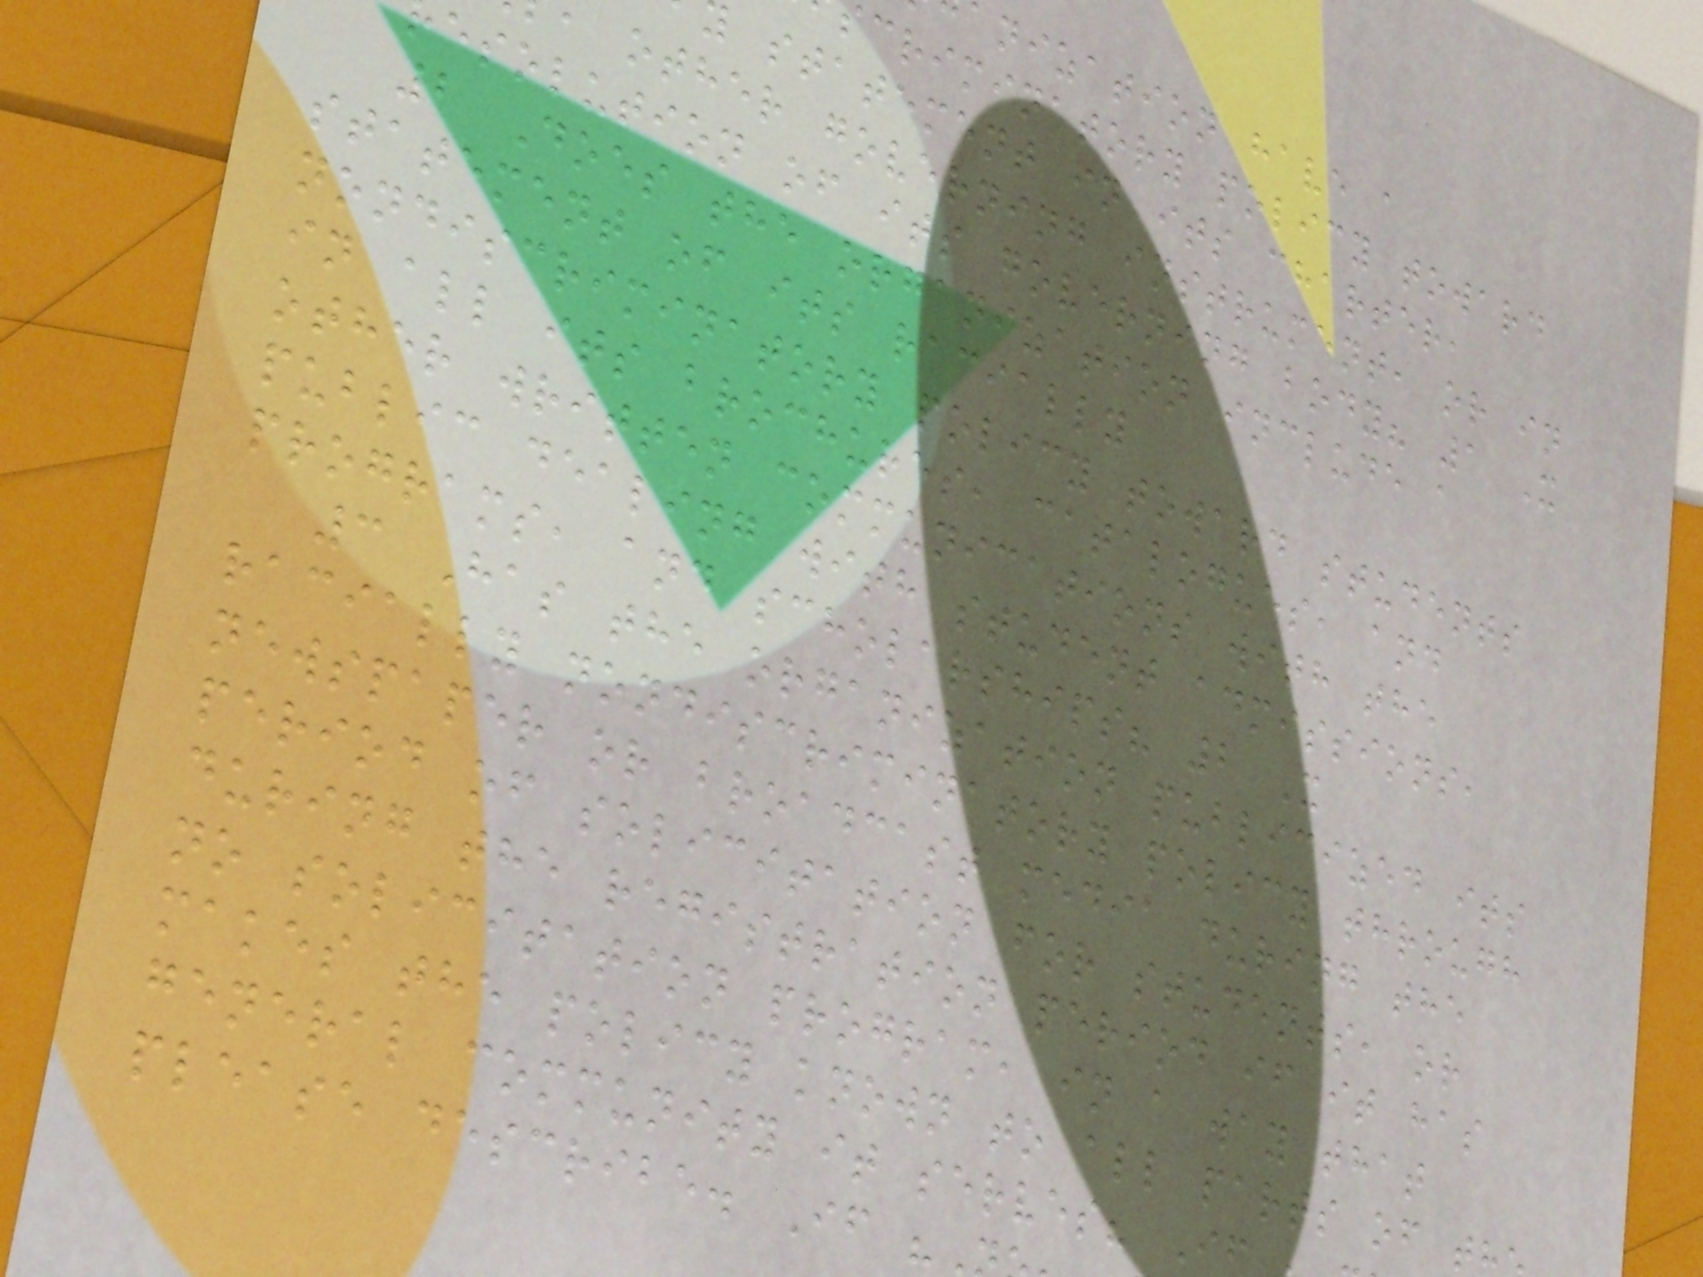anization have a
criminatory policy toward
statement in its charter,
other governing instrument, or in
esolution of its governing body? 1 X
2 Does the organization include a
statement of its racially
nondiscriminatory policy toward students
in all its brochures, catalogues, and
other written communications with the
public dealing with student admissions,
programs, and scholarships? 2 X
3 Has the organization publicized its
racially nondiscriminatory policy through
newspaper or broadcast media during the
period of solicitation for students, or
during the registration period if it has
no solicitation program, in a way that
makes the policy known to all parts of t
general community it serves? I
please describe. If
